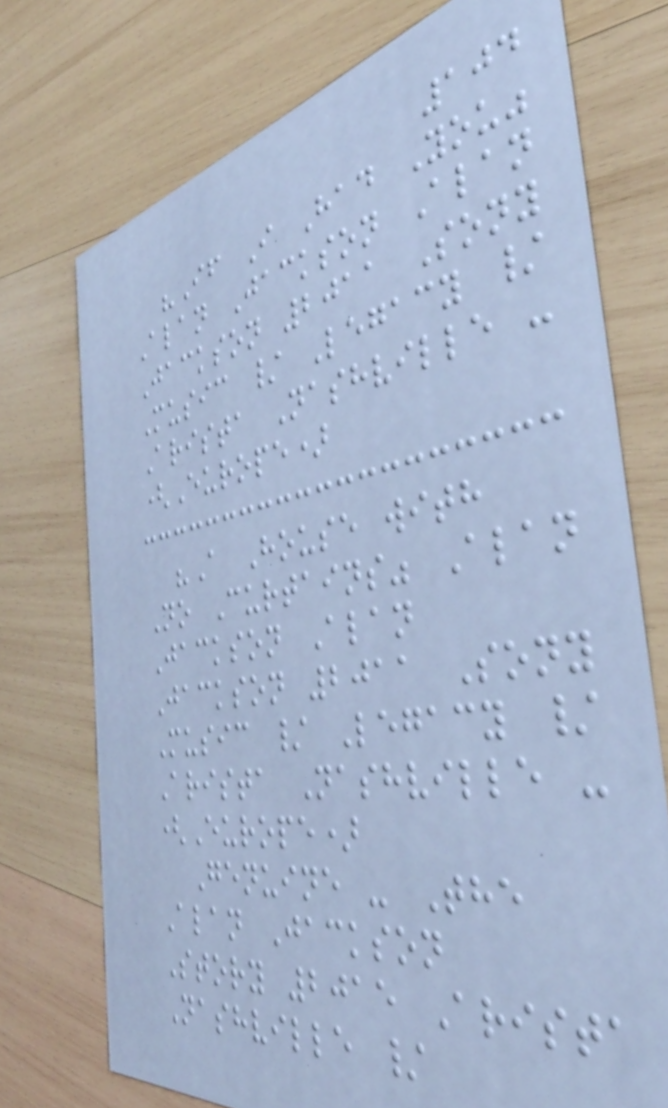104
"If I Had You"
Alan Jackson Alan
Jackson 2011 Sony
Music / Legacy /
Arista Nashville -
(Europe)
"A House with
No Curtains" Alan
Jackson Alan
Jackson 2011 Sony
Music / Legacy /
Arista Nashville -
(Europe)
Genuine - The
Alan Jackson
Story 2015 Arista
Nashville /
